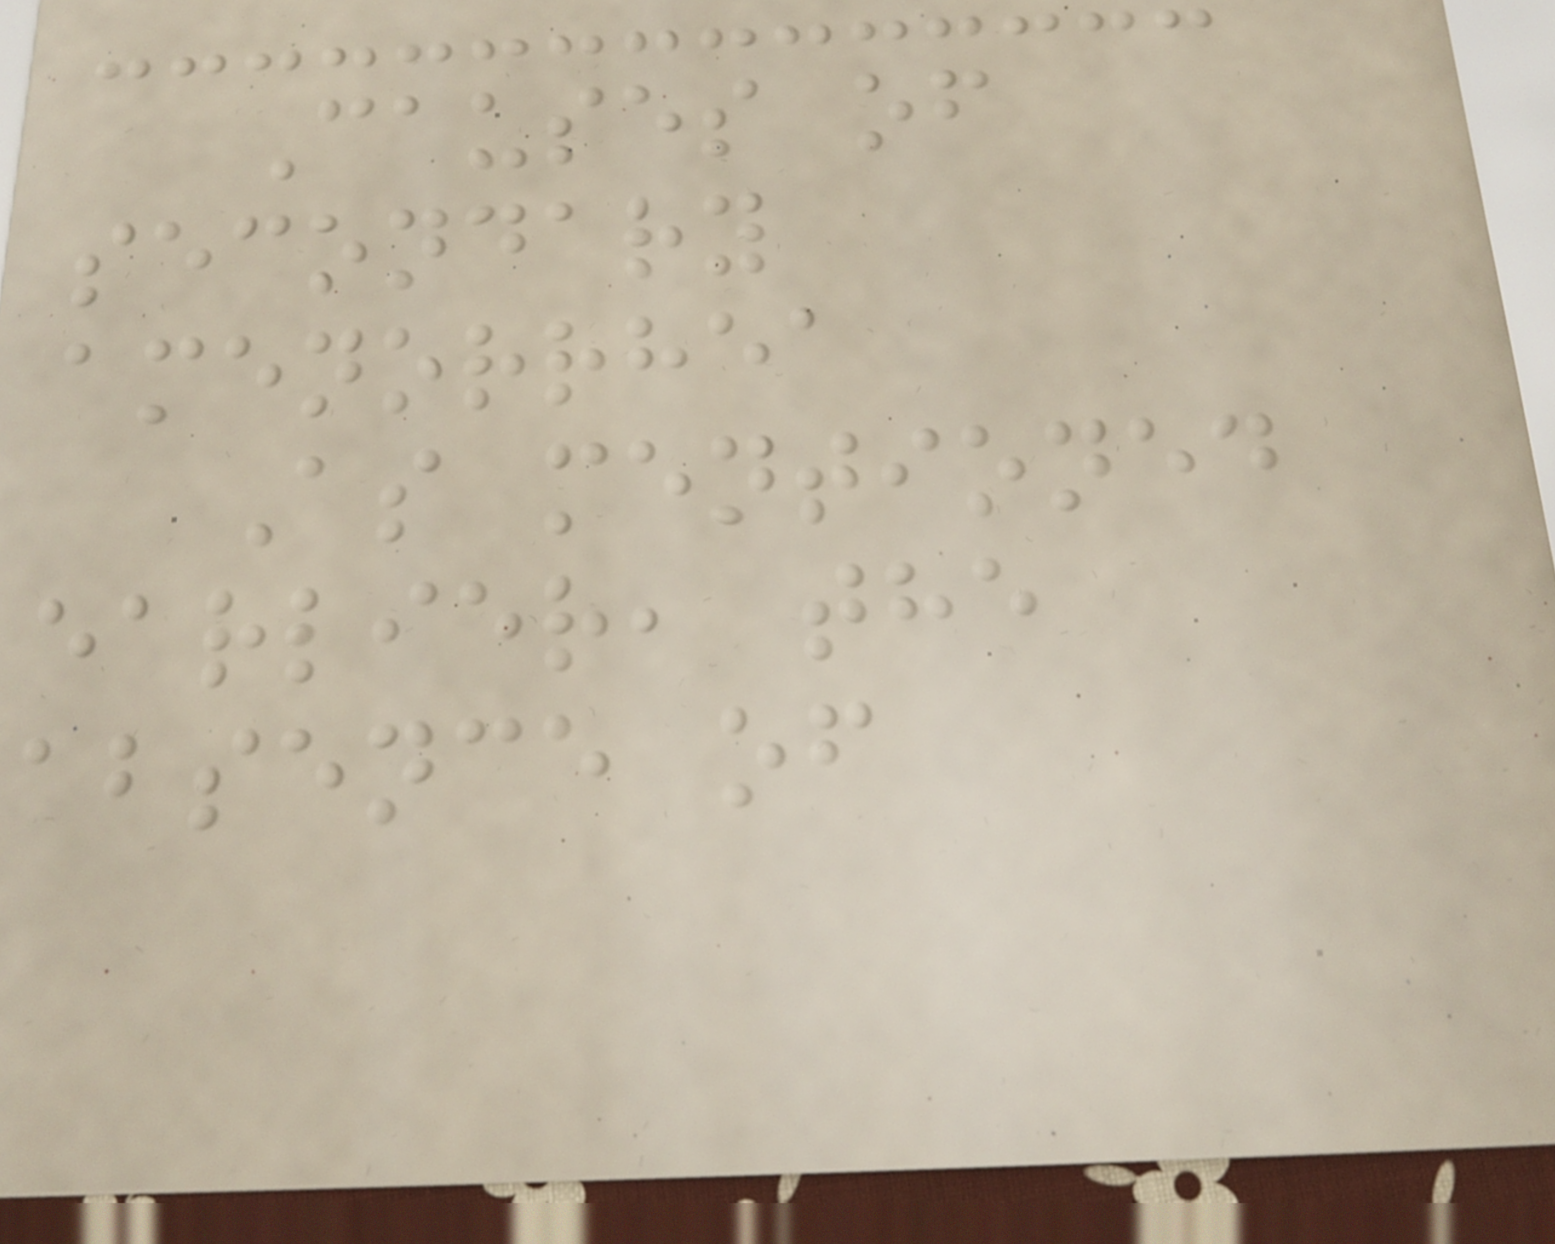Causes of
secondary
amenorrhea
As mentioned
earlier, the
absence of
